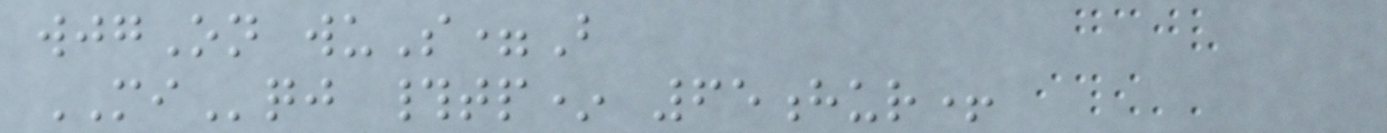wjgOn wuS=B
MIqj #tp* 65hur+
